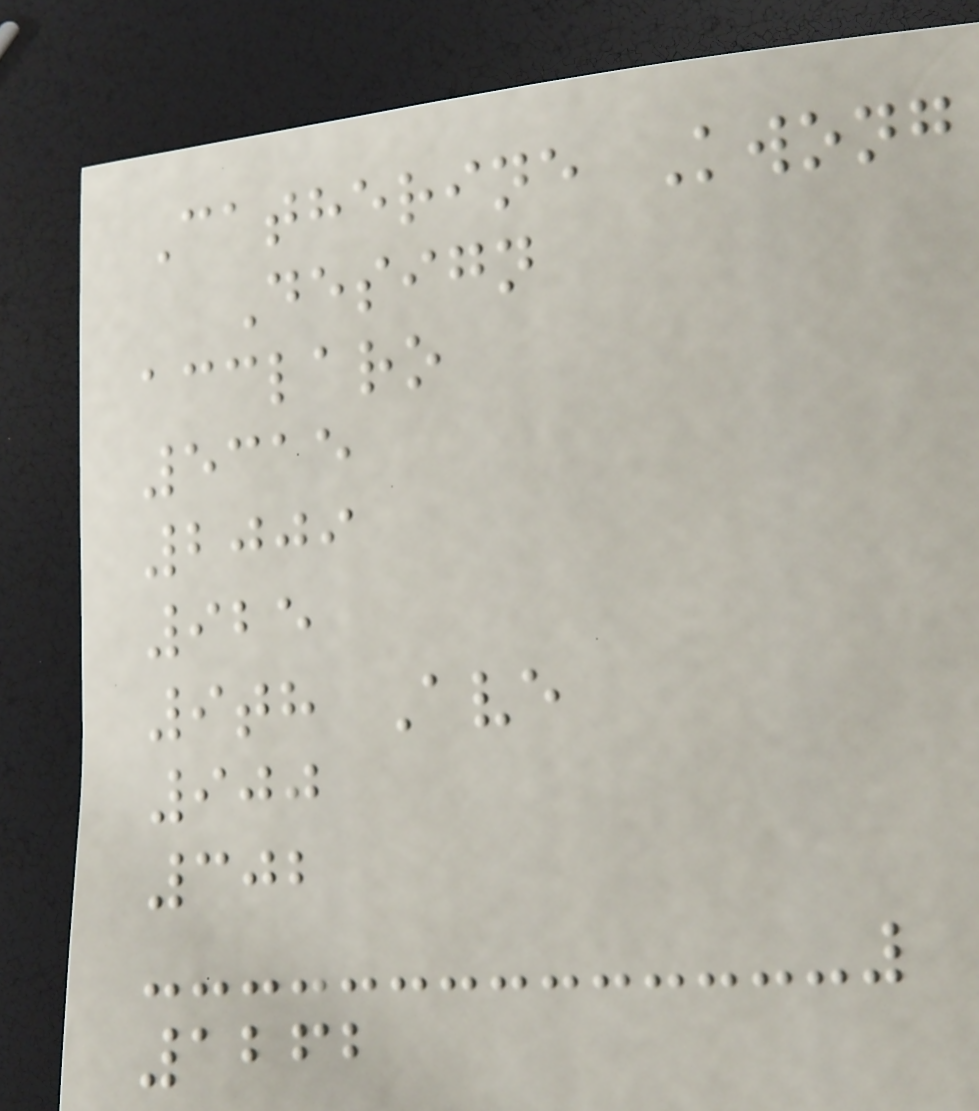Catherine Kwong
Design
acclaro
5315
2009
925
9th Ave
900
302
1262
